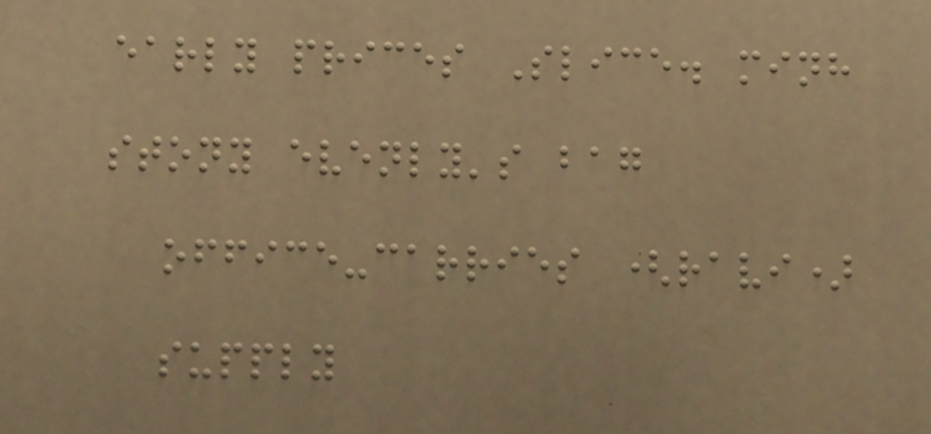early prices Slice. minh
stony evenly's bag
office-carries (ravi)
supply
